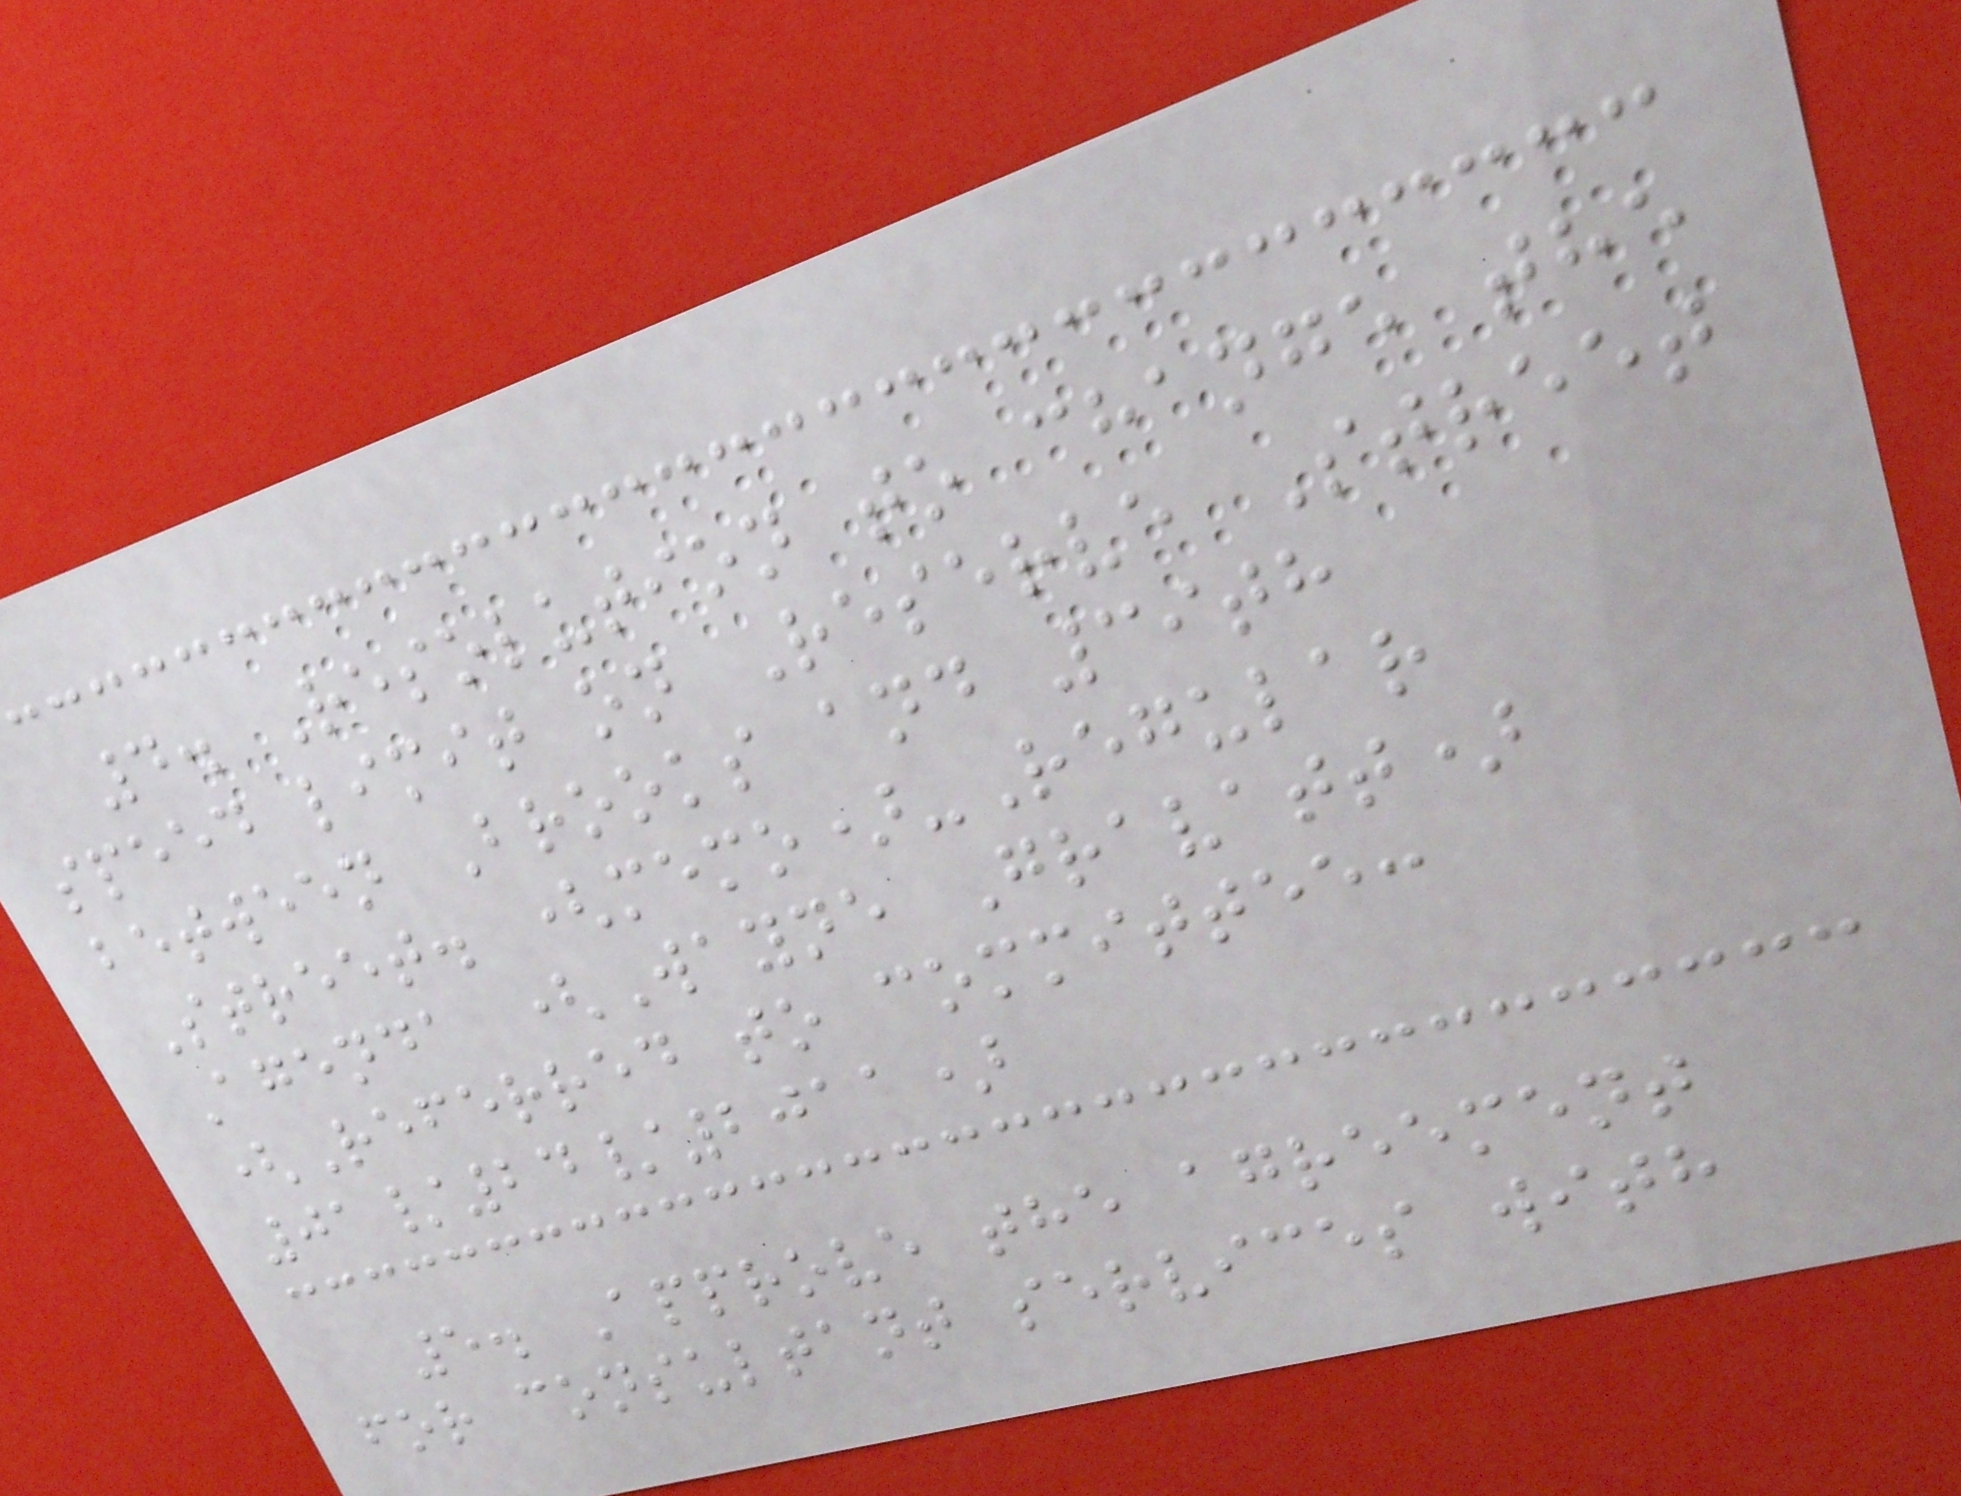4. Resolution to change the
speed limit on Reserve Street
between Brooks and 39th
Street. (memo)-Regular
Agenda (Wayne Gravatt)
(Referred to committee:
01/24/2011)
5. Approve the agreement
for consultant services with
